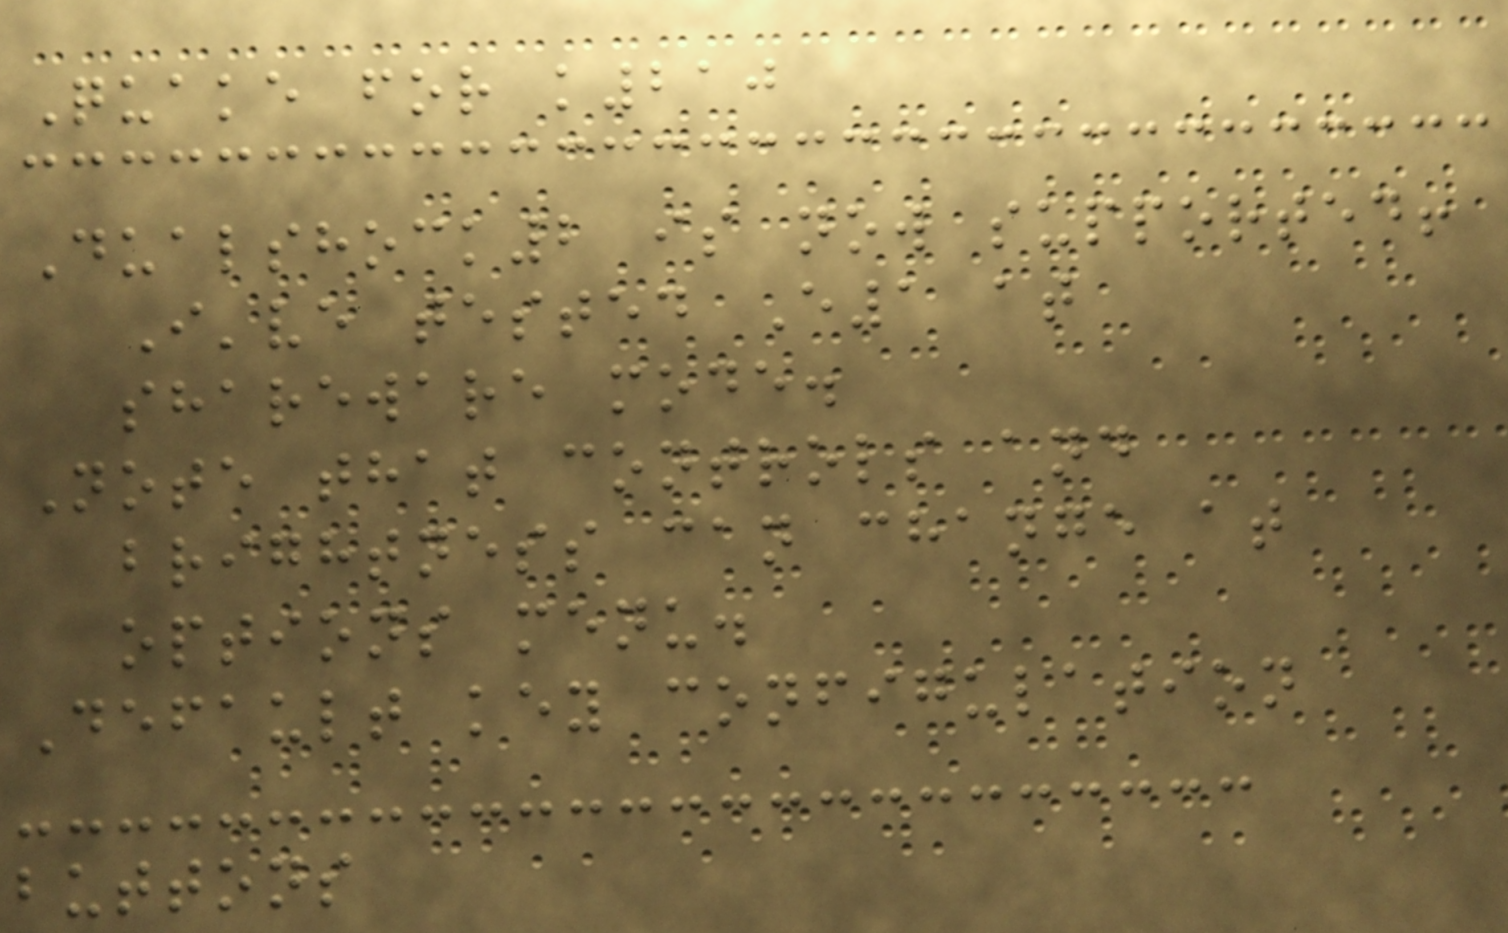Quake for k210
Dualshock2 is now supported!
I've tested E1 at
shareware mode.
Note that controls and
brightness can change at
options menu.
Default key configulation
buttons
